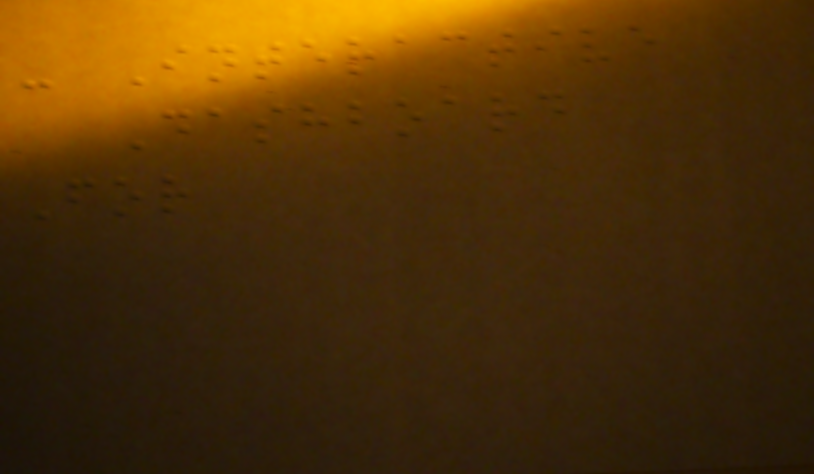- Interactive
Dashboard
For
